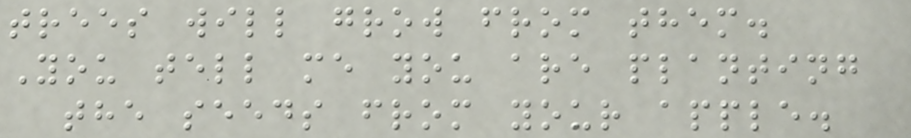trees will grow from them.
You tell me you are planting
the seeds from your apple.
